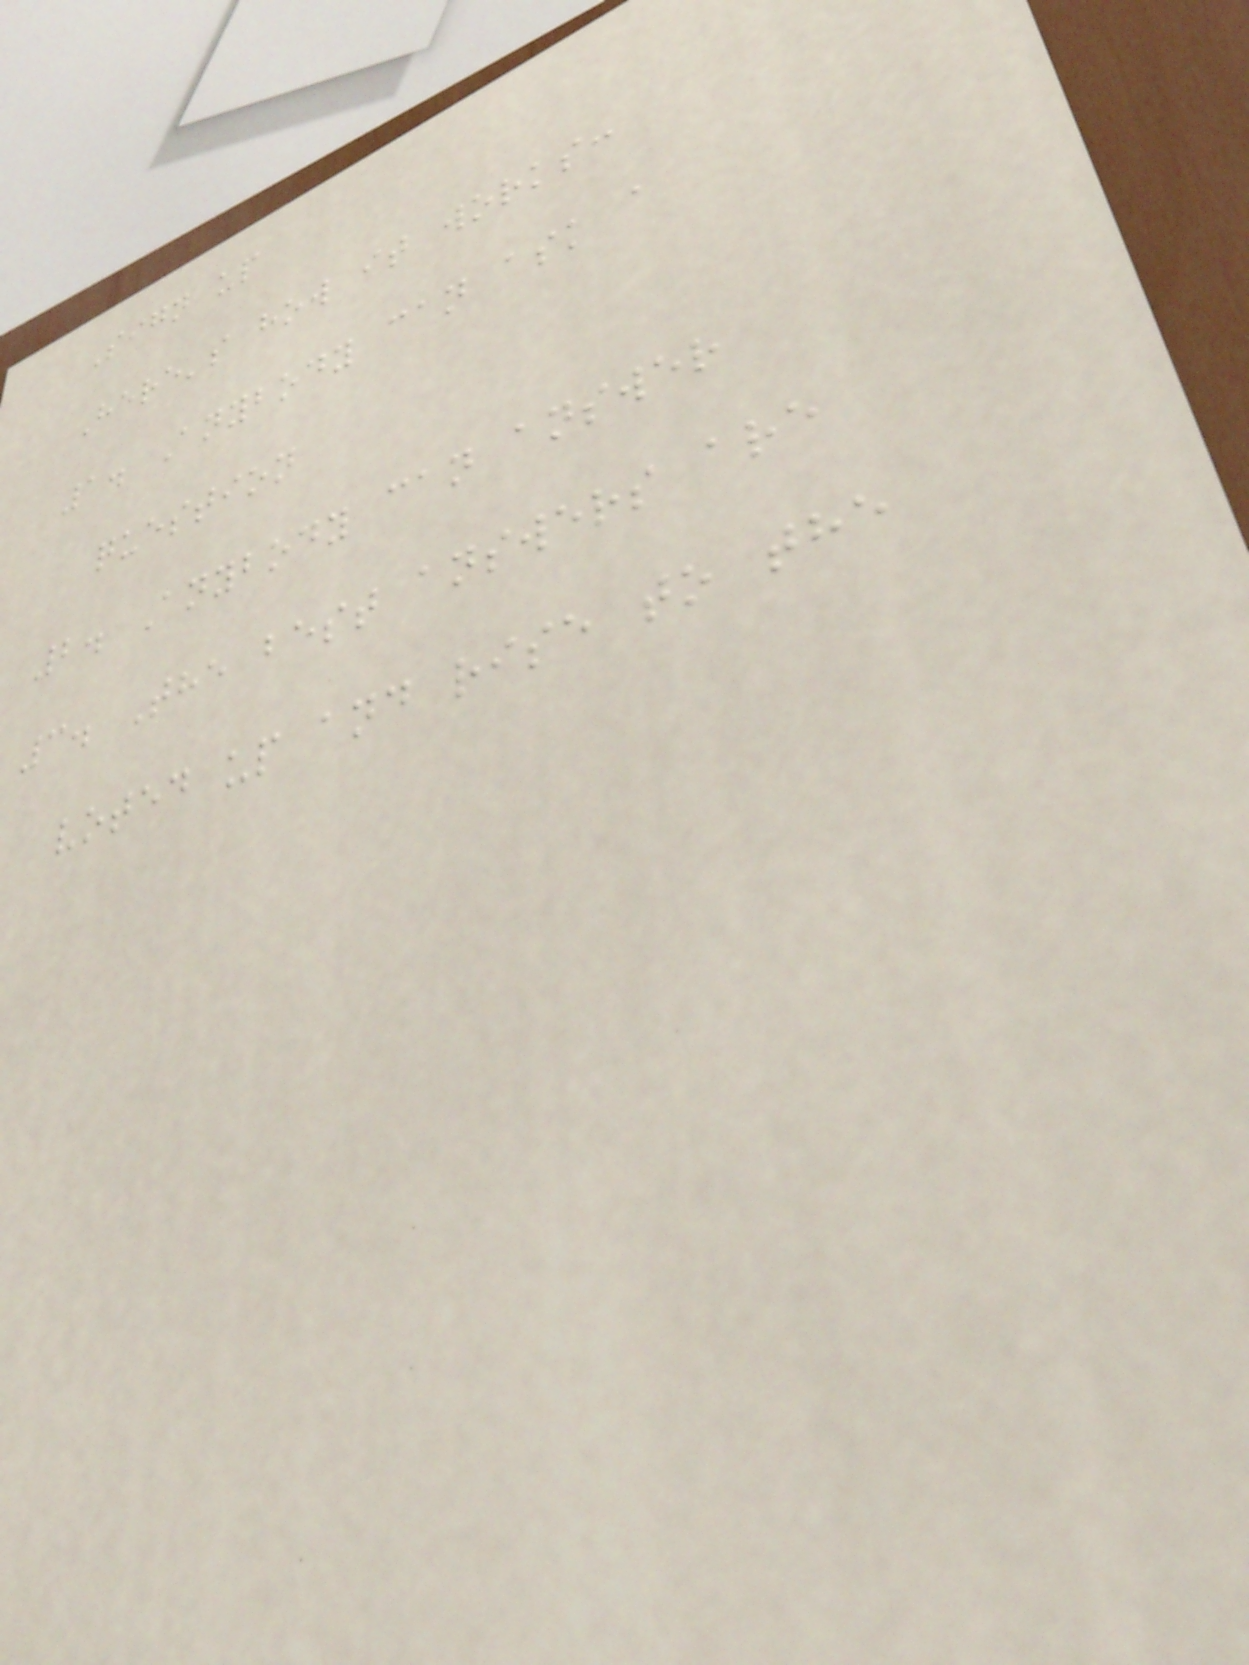Sign up
Here's how it works:
1. Anybody can ask a
question
2. Anybody can answer
3. The best answers are
voted up and rise to the
